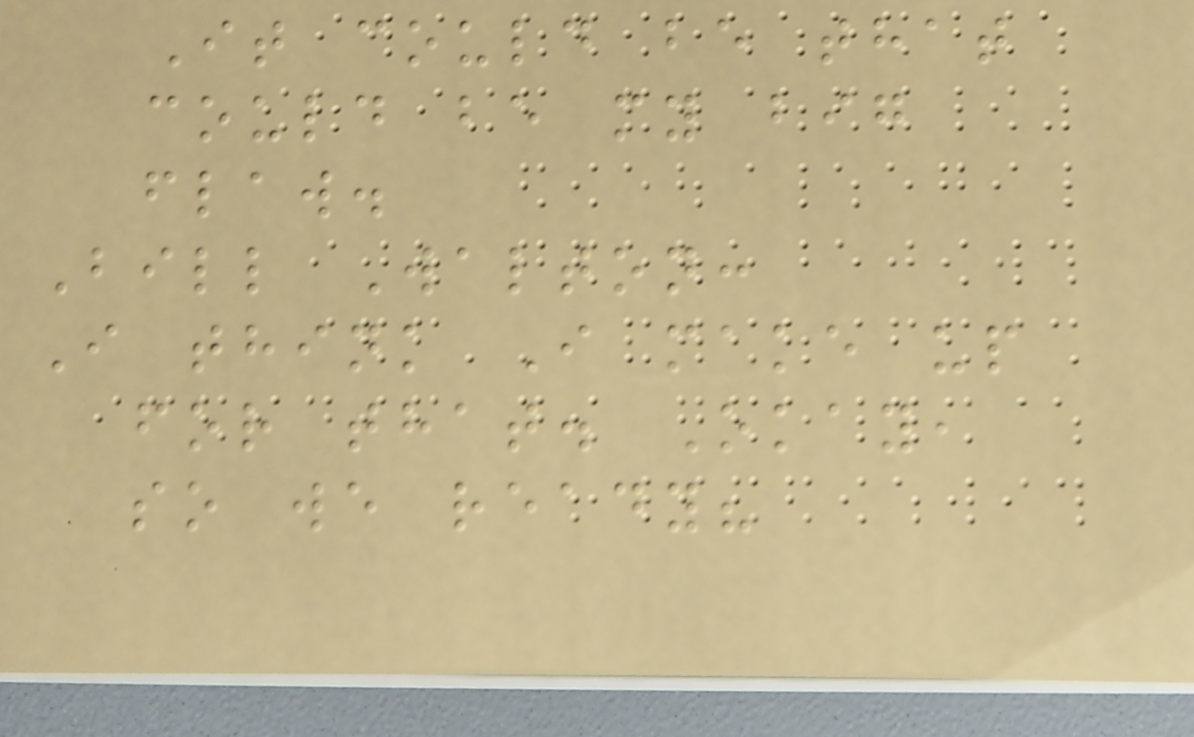It could be that
could be my big
flaw.
Bill Walton:
I think I make up
for that. Okay,
so we ready?
